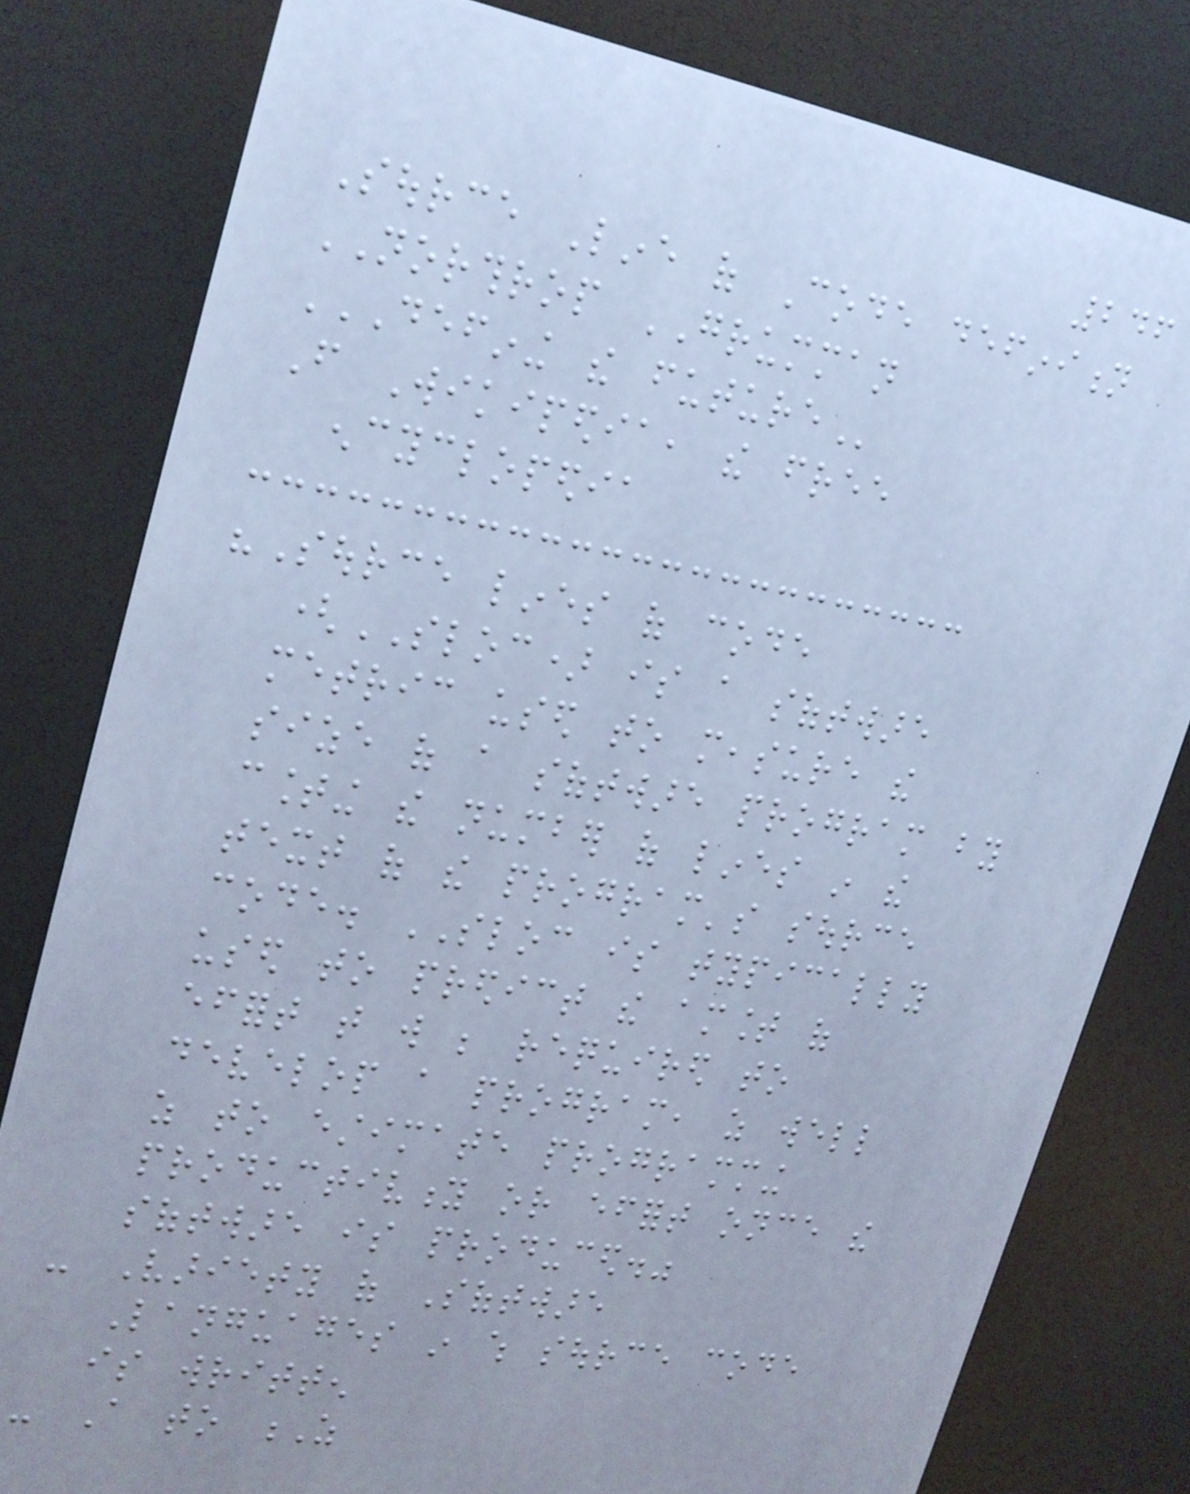246
Source Line of Code definition
NORTHROP GRUMMAN
DEFINING THE FUTURE
From Wikipedia, the free
encyclopedia
"Source lines of code
(SLOC) is a software
metric used to measure the
size of a software program by
counting the number of lines in the
text of the program's source
code. SLOC is typically
used to predict the amount of
effort that will be required to
develop a program, as well
as to estimate programming
productivity or effort once the
software is produced."
- Variety of Software
Languages in which source code
is written
- A to Z
